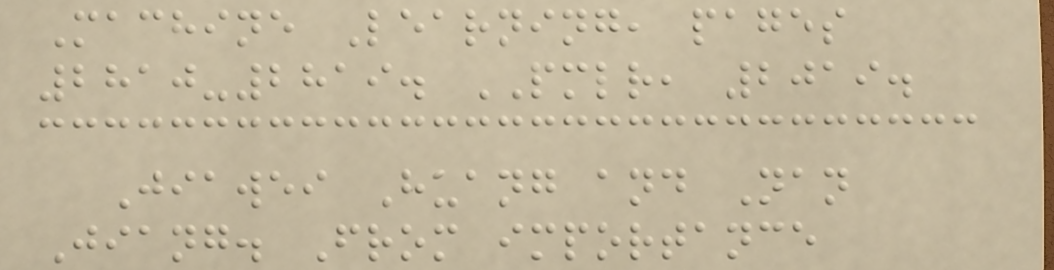Machine Learning, pages
2810-2819. PMLR, 2019.
Jiawei Huang and Nan
Jiang. From importance
